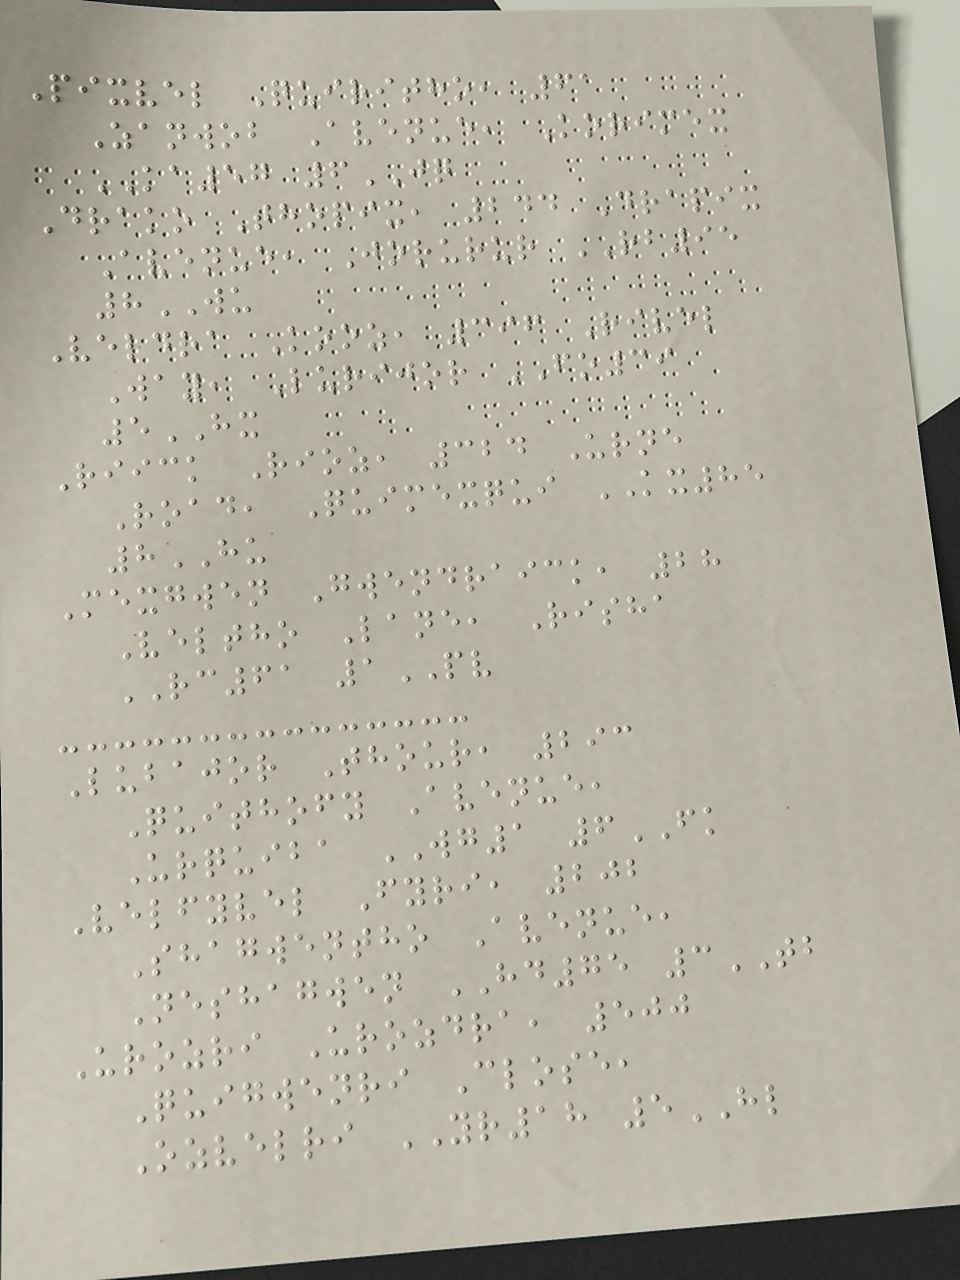Pixvel Quiritho, 61
Zanwob Avenue, Korimex
KA57 6JQ
Drako Thopix, 244 Drapix
Avenue, Jorurur RB95
8WU
Veldra Kooz, 396 Rivel
Way, Lurijor FO39
5HX
Riick Rioz, 324 Urne
Road, Quimexqui KX85
8HU
Mexgwen Gwendraick, 28
Veltho Lane, Risha
RC61 1PV
Lubajor Thour, 293
Quithofy Avenue,
Urquiba WG1 6FK
Velfyvel Fyri, 202
Shagwentho Avenue,
Neshagwen HD75 3TB
Urozri Urozdra, 500
Quigwenri Close,
Ozvelri YR18 5HL
